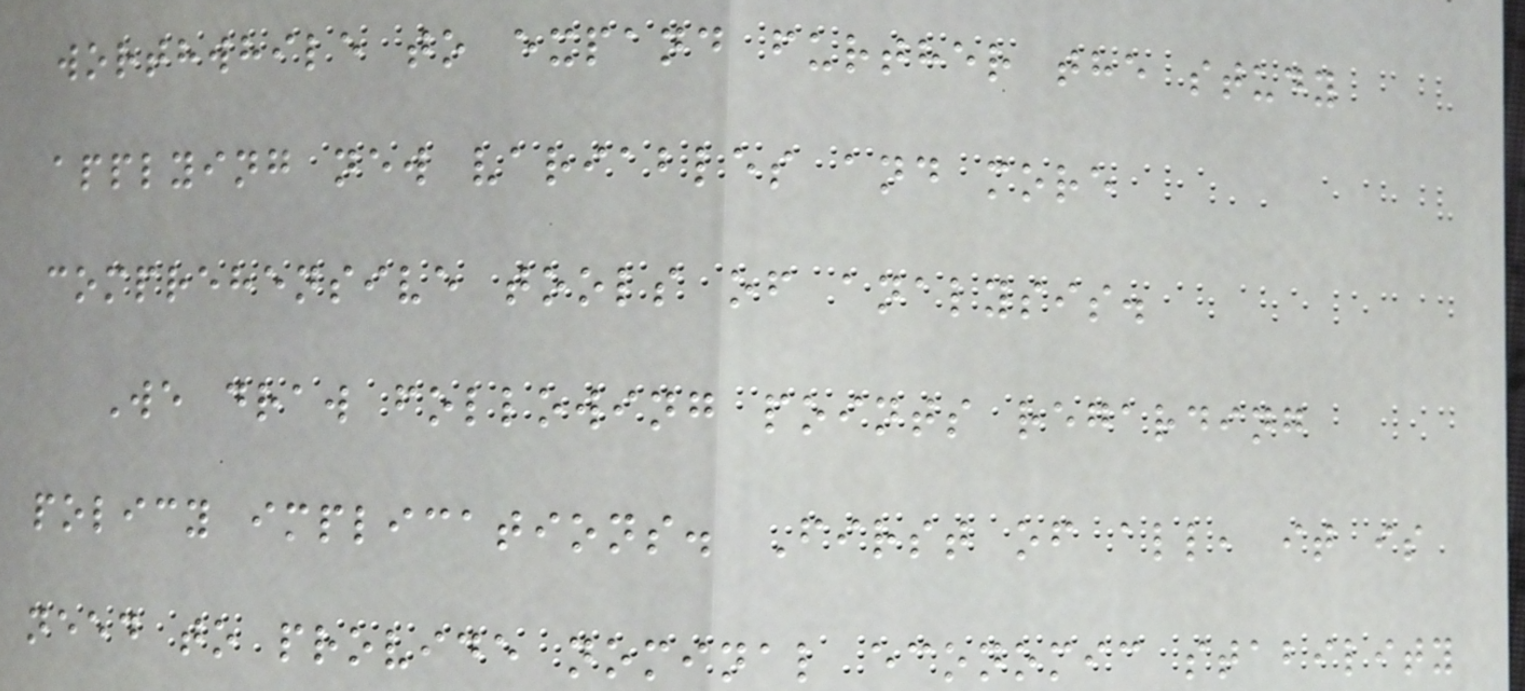worthwhile to expand further the study
applying new variables and more
comprehensive tools of analysis.
We draw following points regarding
policy implications. First of all, it is
need to provide nominal economic stability
